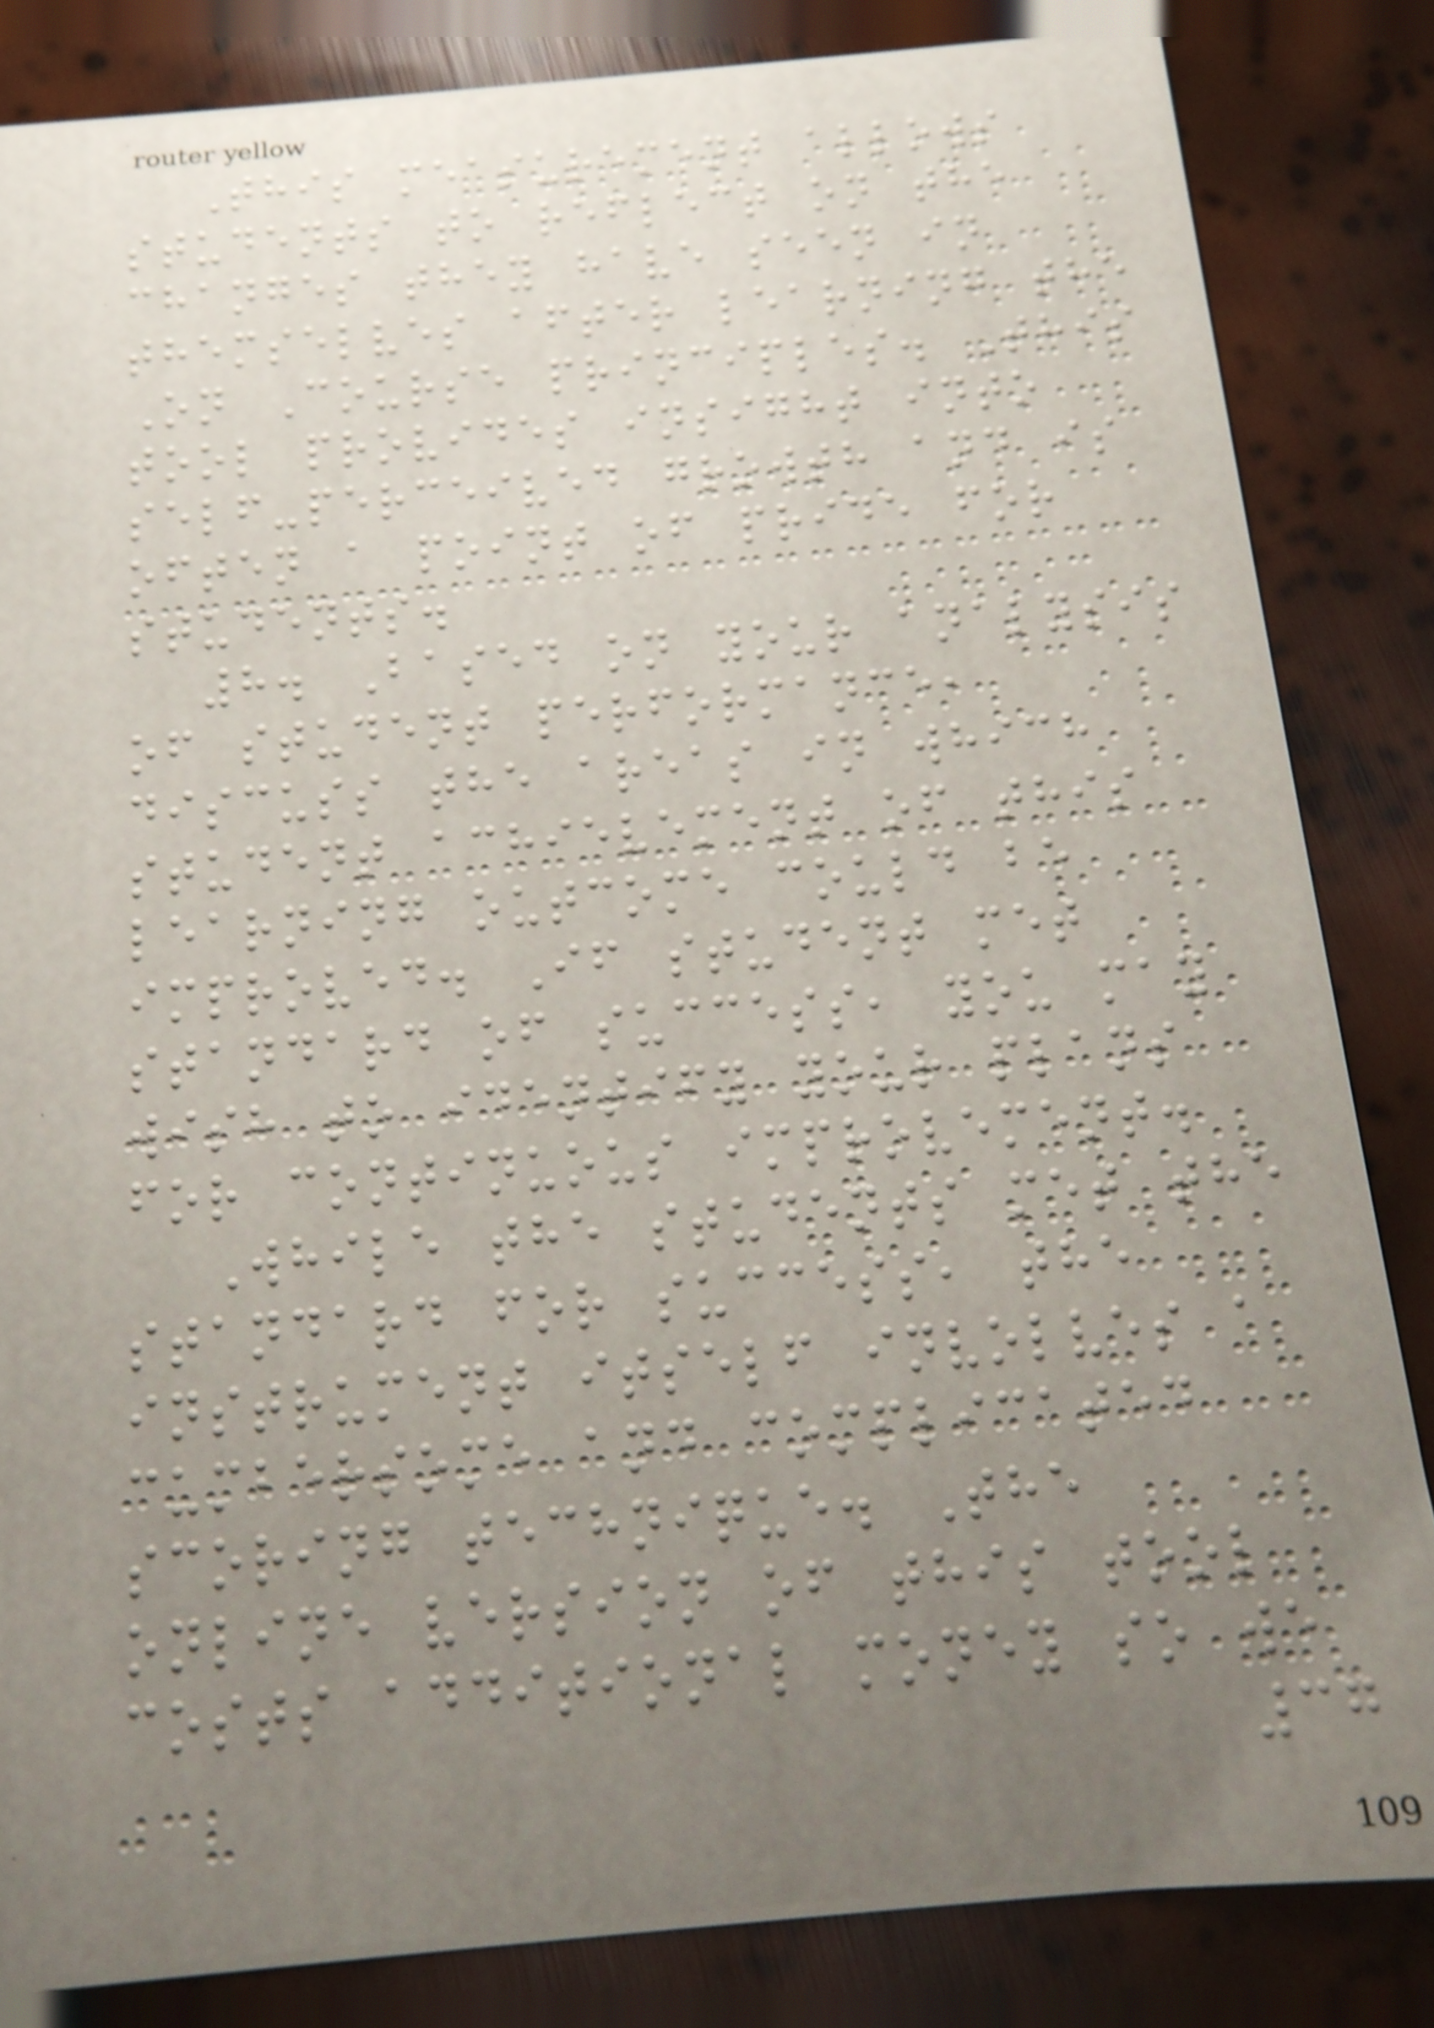This measurement allows
students to reflect on the
changes they have seen in
themselves after learning the
On Course principles. This
tool provides insight into
self-perceived growth and is
often a point of pride for
students.
8. Based on your analysis
of student performance,
discuss the areas in which
student achievement of this
learning outcome could be
improved. If student met
standard of success, you may
wish to identify your plans
for continuous improvement.
While the students met the
standard for success, the
instrument itself involves a
cumbersome and complicated
scoring technique. The
online version of this tool
costs additional money so we
37
